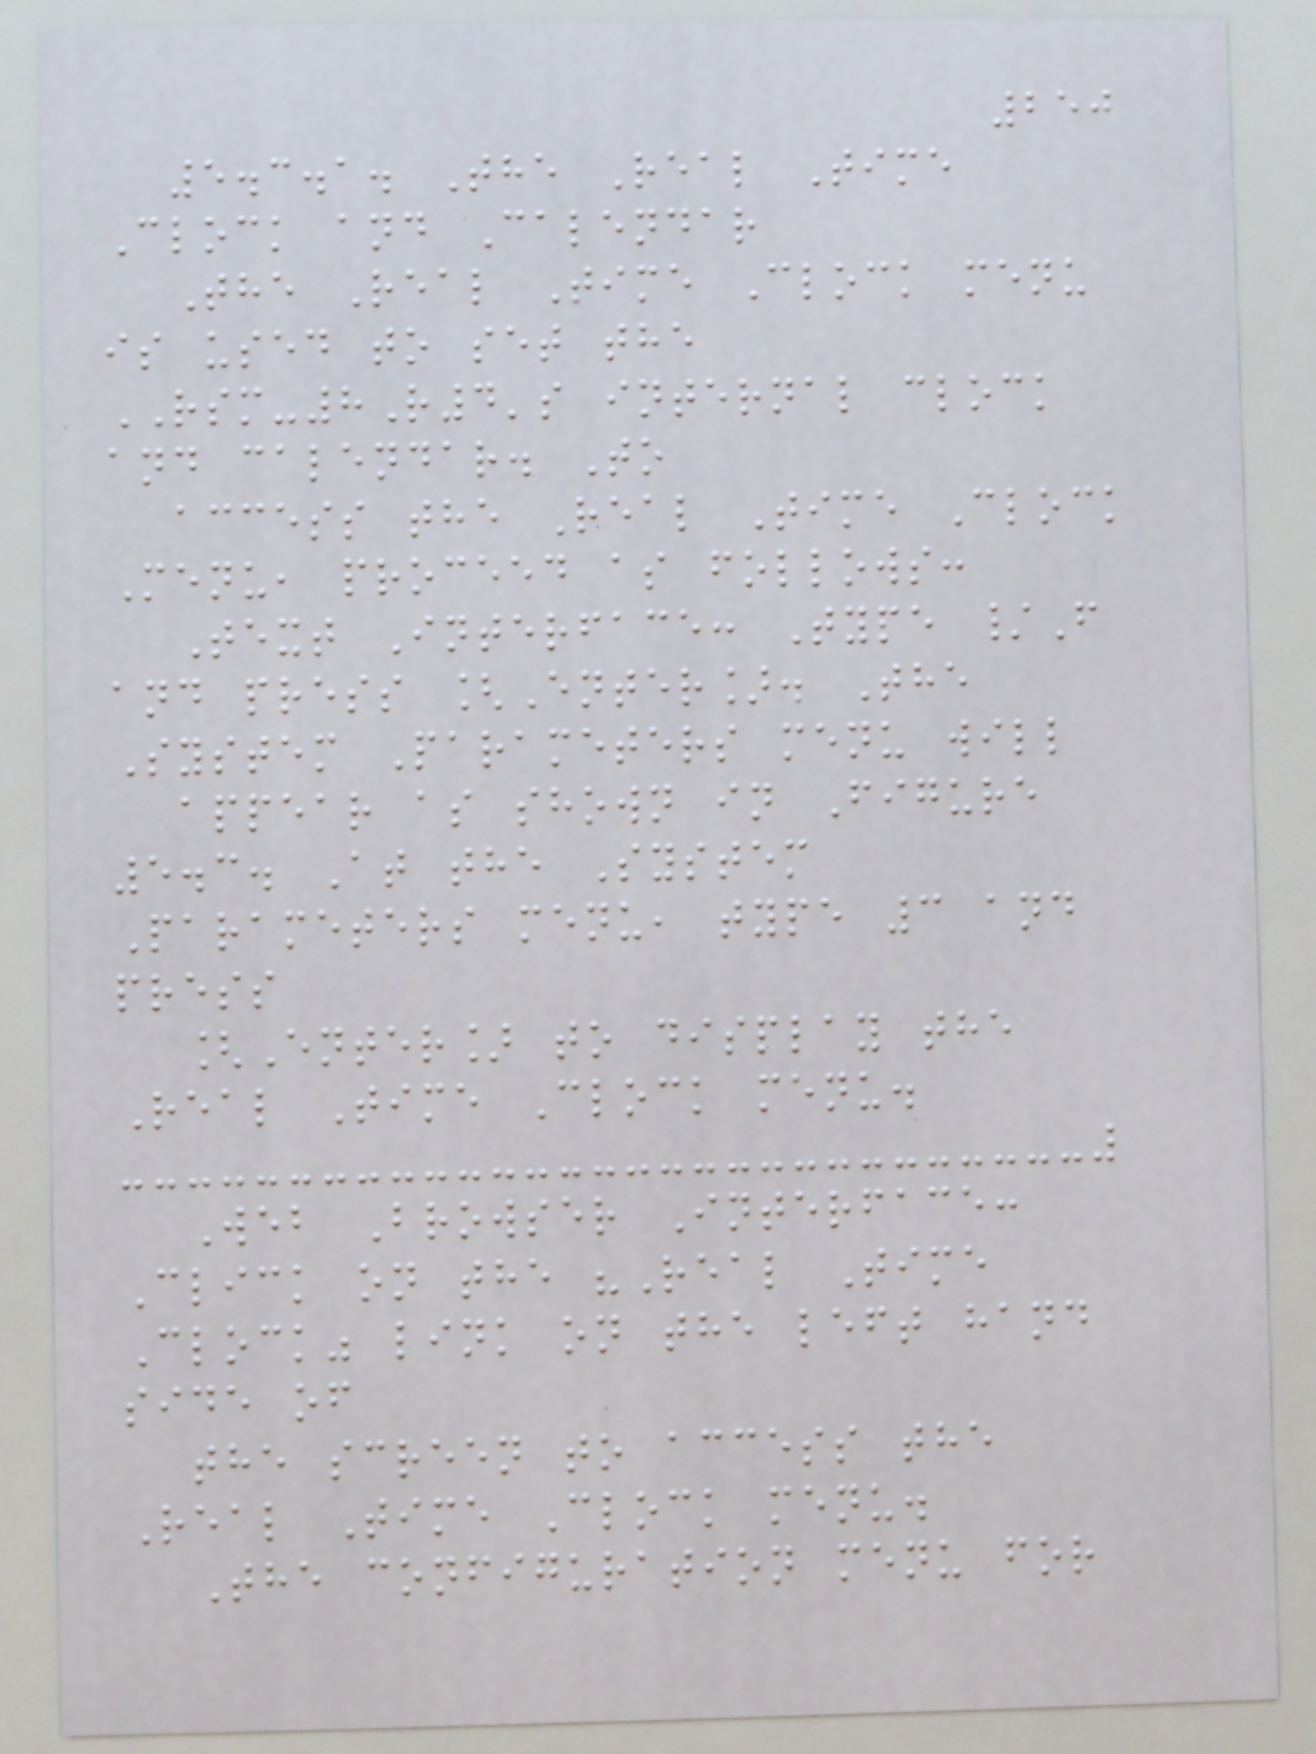250
5.3.1. The Real Time
Clock and Calendar
The Real Time Clock menu
is used to set the
RSM-8R4's internal clock
and calendar. To
access the Real Time Clock
Menu, proceed as follows:
Text Interface: Type /F
and press [Enter]. The
System Parameters menu will
appear as shown in Figure
5.3. At the System
Parameters menu, type 3 and
press
[Enter] to display the
Real Time Clock menu.
Web Browser Interface:
Click on the "Real Time
Clock" link on the left hand
side of
the screen to access the
Real Time Clock menu.
The configuration menu for
